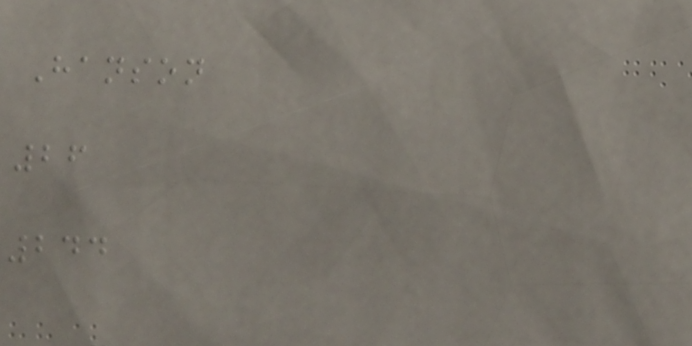Hanson
26
244
